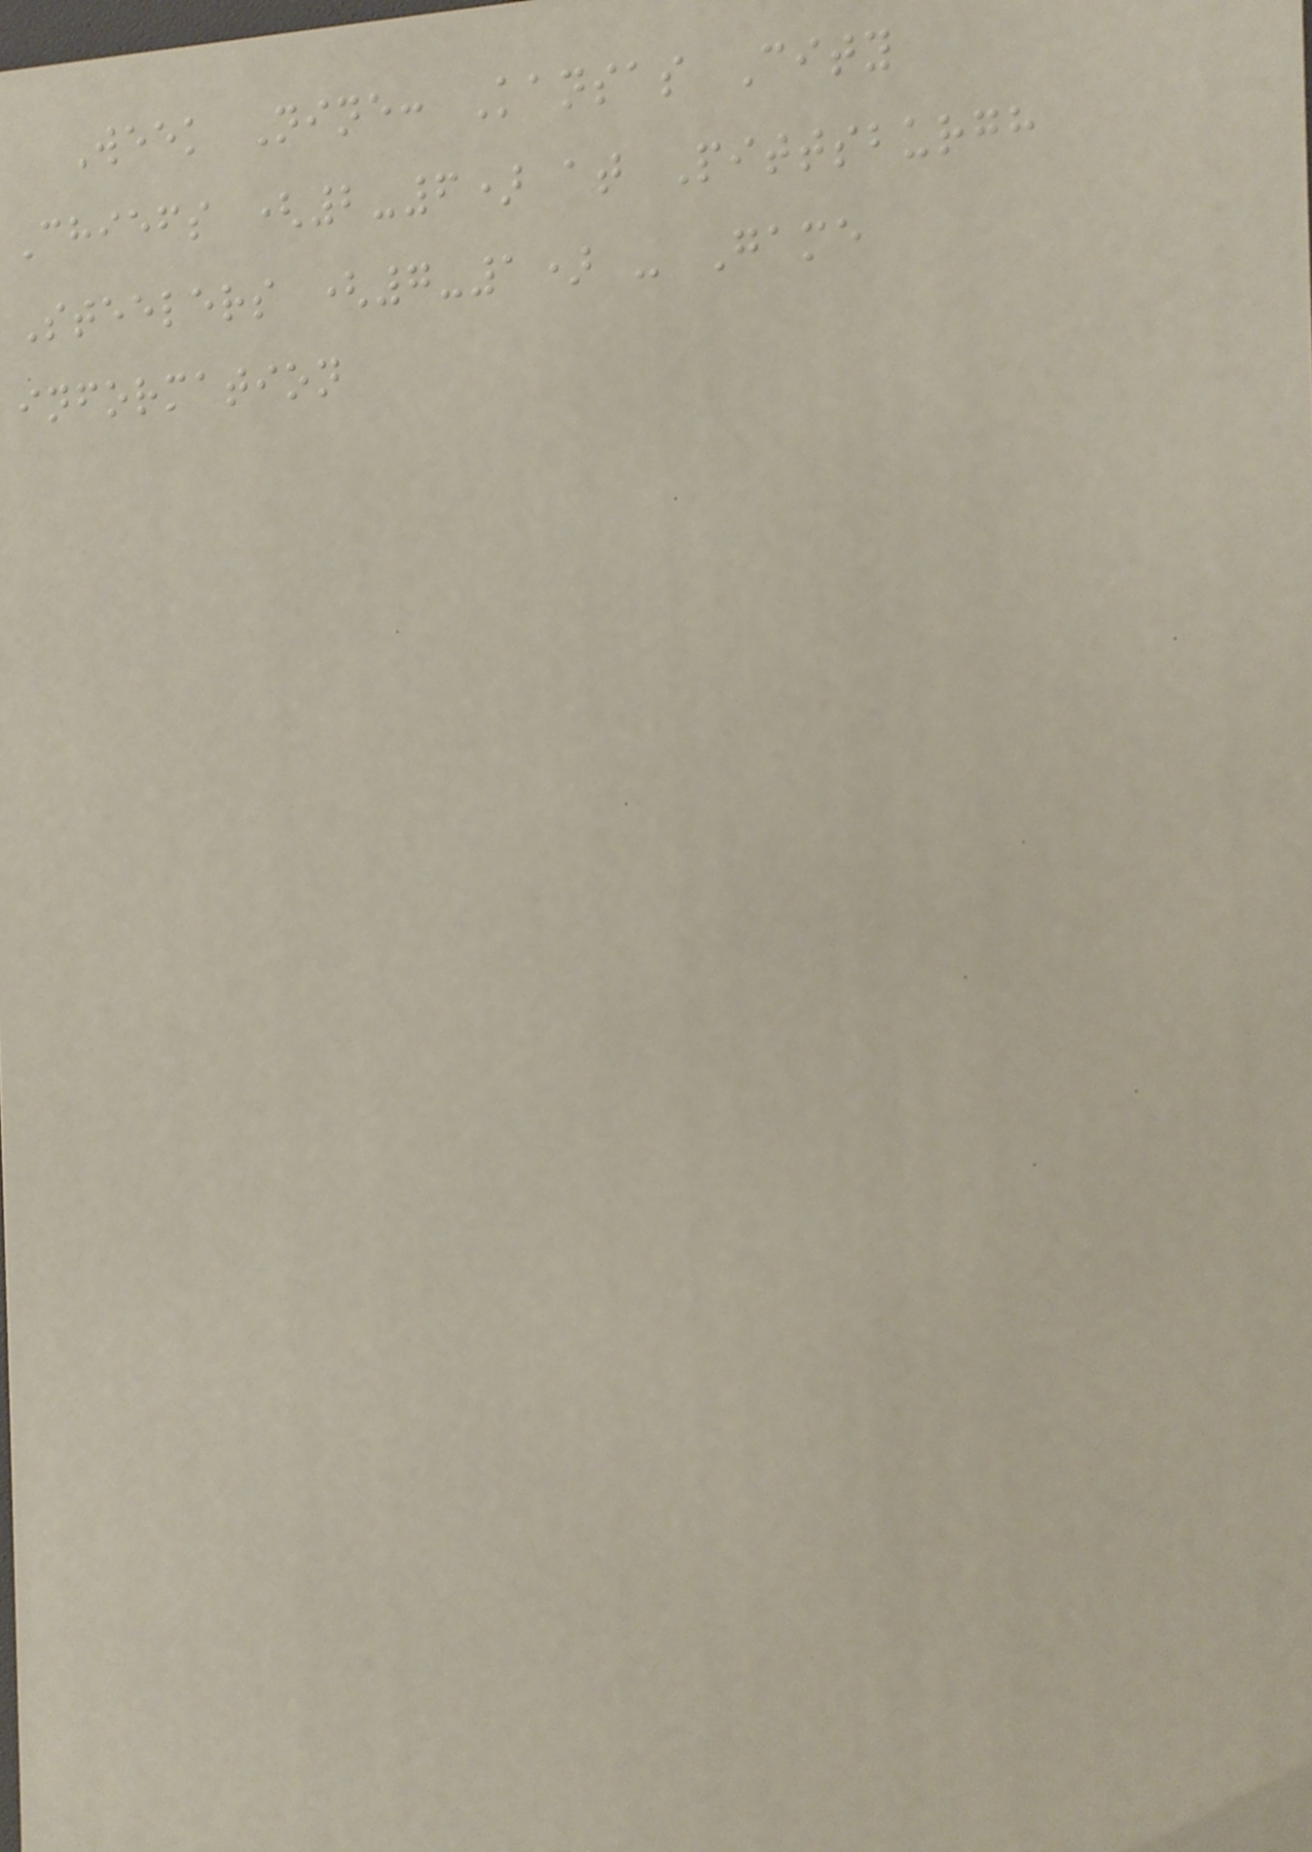Week Nine: Kansas City
Chiefs (2-6) at Pittsburgh
Steelers (7-1) - Game
information
